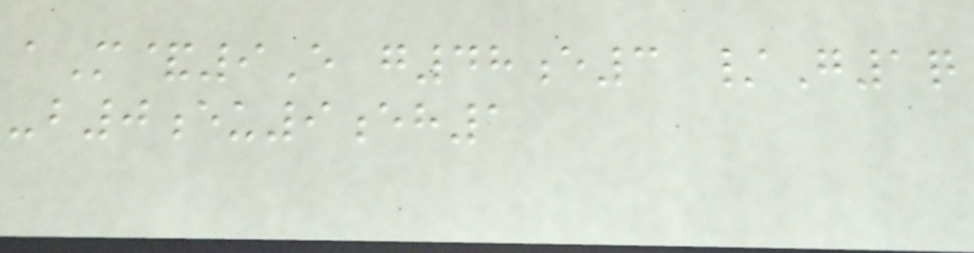aM&9E g48e3 /G1q
-b0eu9eh1
